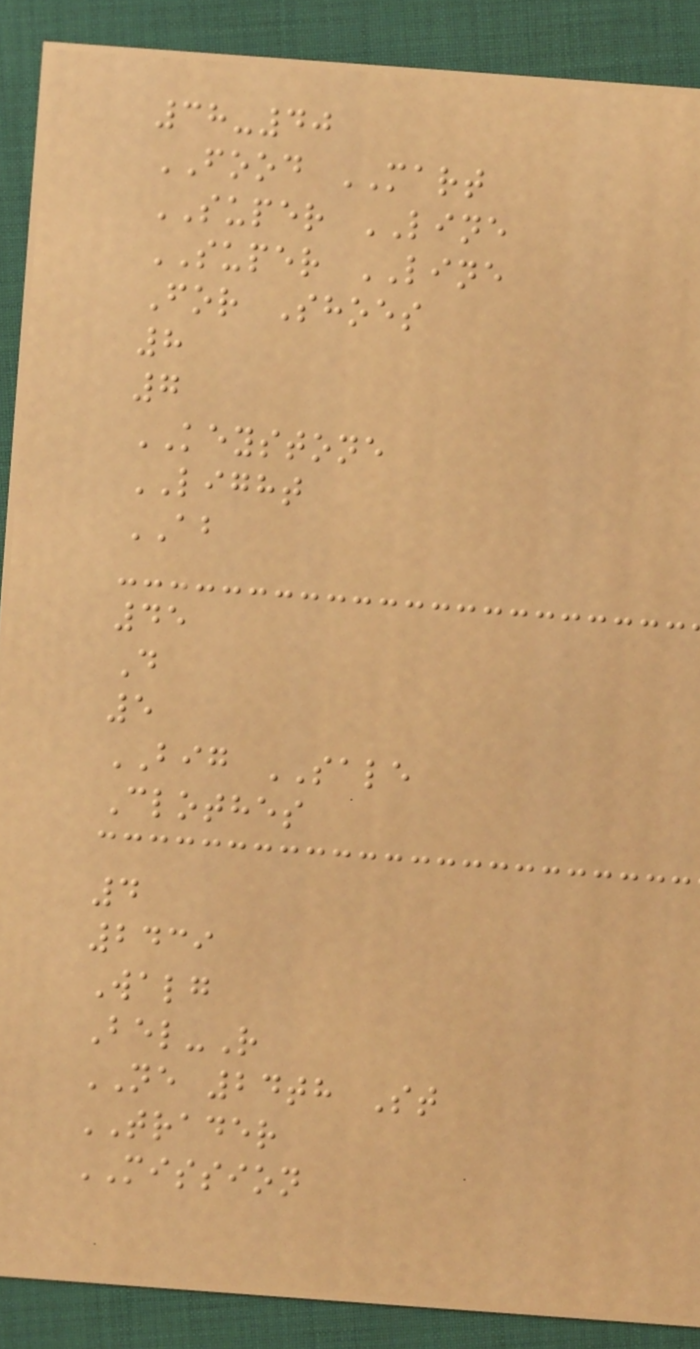38-40
FOOD MART
SUPER LINE
SUPER LINE
For Shoes
8
7
KEYSTONE
LIGHT
AB
45
D
5
BIG SALE
Clothes
4
2439
Walg
Bel-R
NE 24th St
TRADER
MISSION
